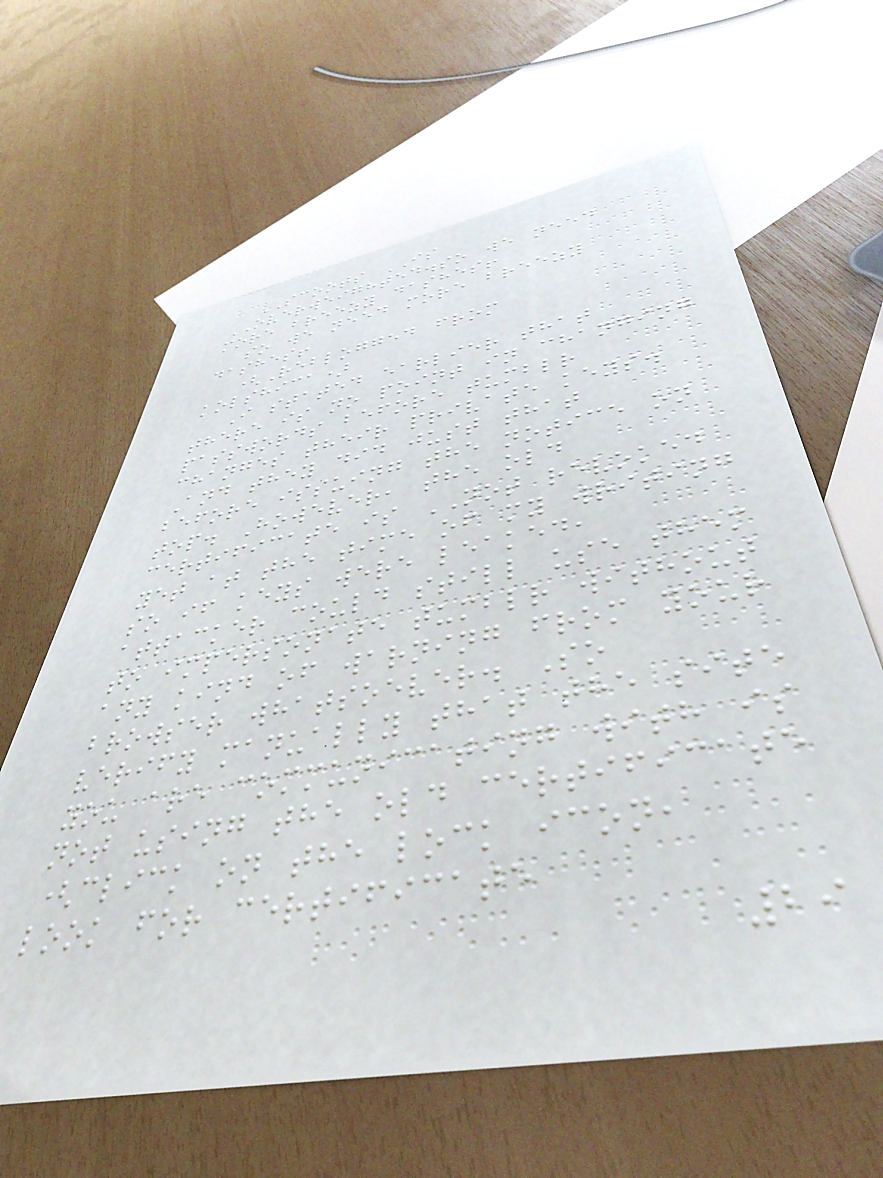SCOOTS IS
OVERWEIGHTED.so we need
more breezy dashes!
so we need more breezy
dashes!
(Reblogged from
kolshica)
I stated earlier that
there is no point in changing
passwords before tumblr
changes their private keys.
And they did just that
before issuing the notice on
top. However, the old
certificate is NOT revoked
yet at the time of my writing
so if keys were leaked,
attacker could still use them
to impersonate tumblr without
any kind of warning from your
browser whatsoever. So
verify manually that the site
you are communicating with is
not using the old certificate
(click on the lock icon,
look for certificate
29
